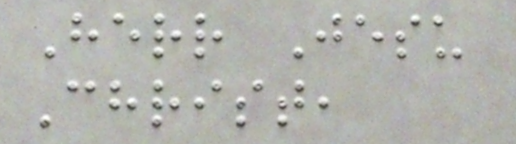Herr Jesu
Christ,
